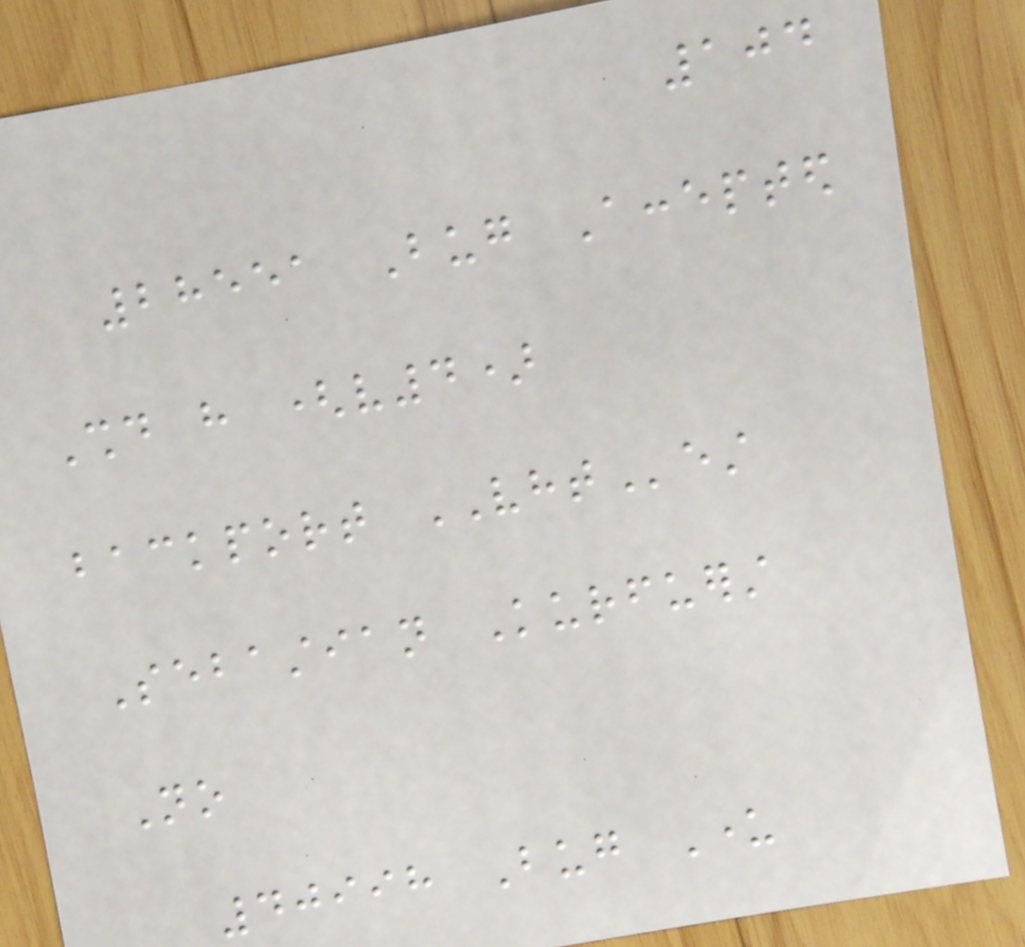104
28551 Bug Accepted
Should have (v4)
backport VHTest
Sebastian Kurfuerst
No
40998 Bug Under
